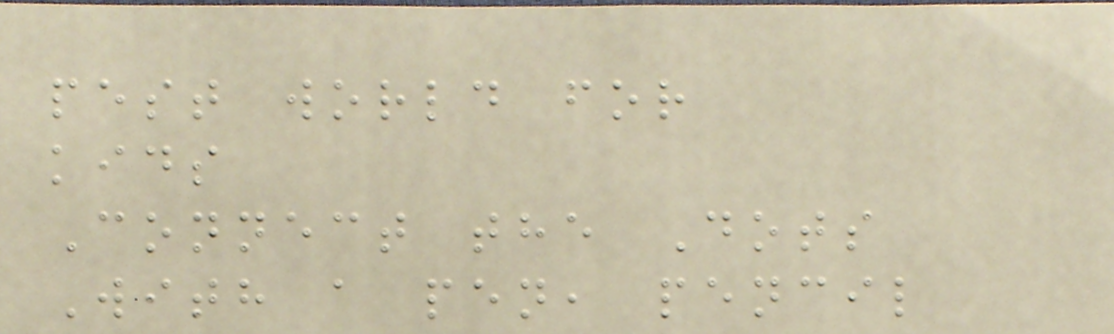pest world for
kids
Connect the Dots
With a pen, pencil
